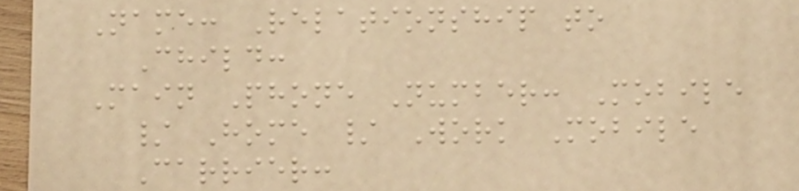Name: Relationship to
Child:
Main Phone Number: Mobile
/ Home / Work Mobile
Carrier:
